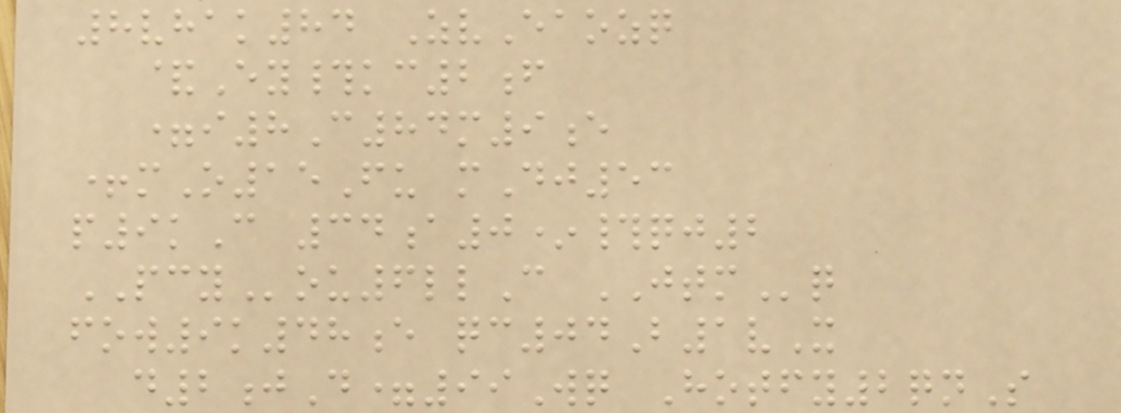8vhak84 ZvEaozq
&Ey#kc2f
=i8C84m9e
+mO15Fu mDj53
p9kC 34a0*#qj2
PCYou6llC JTMq
fow9k48e qc04B1vX
d2jD=99Wq Hotfy2qnS
